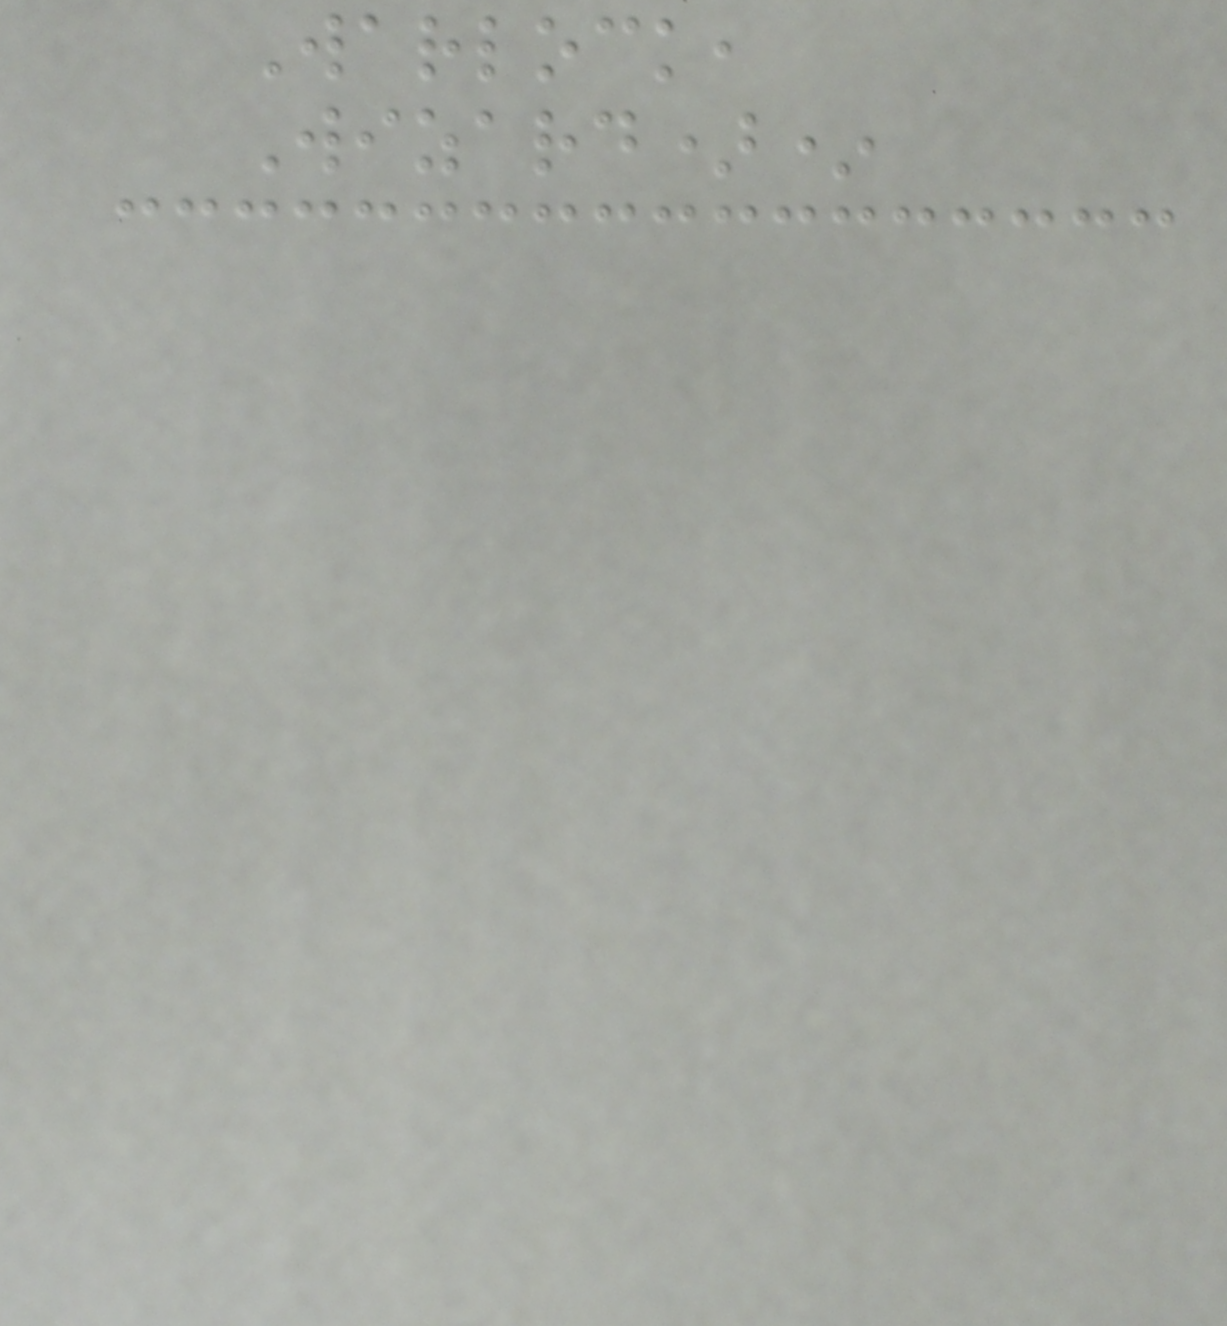Warlock,
Wizard)*
